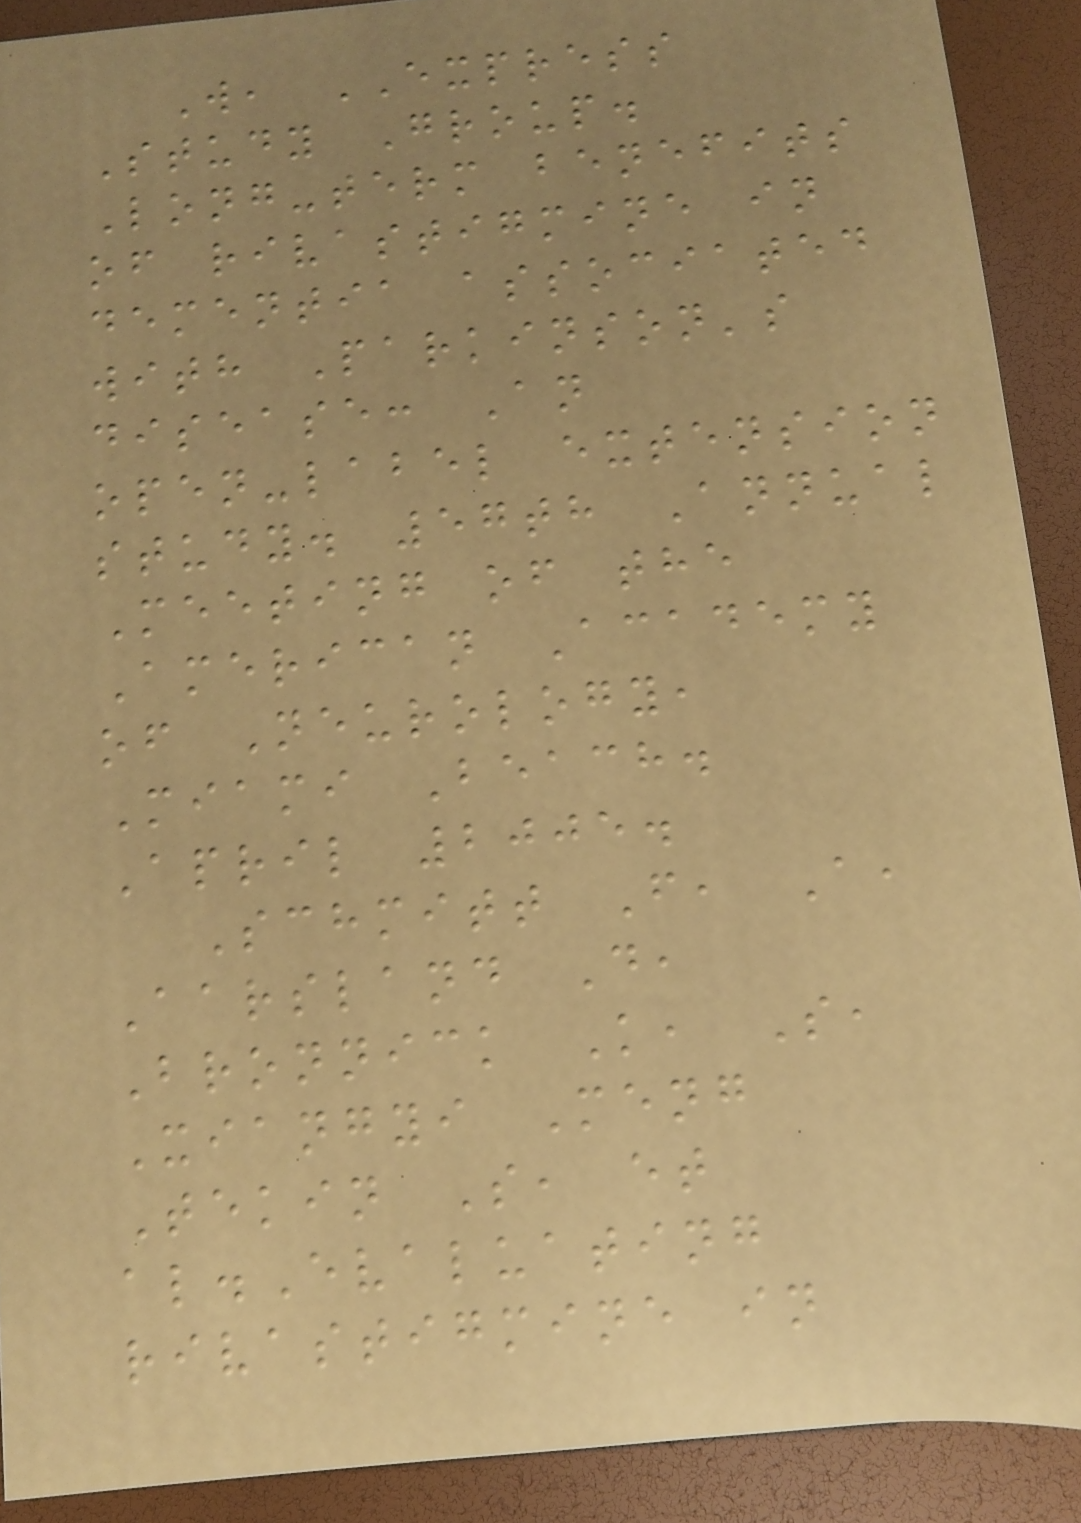W, EXPRESS
Study Group.
Long-term benefits
of rivastigmine in
dementia associated
with Parkinson's
disease: An
open-label extension
study. 57th Annual
Meeting of the
American Academy
of Neurology,
Miami Beach.
April 2005.
Schmitt F, A,
Aarsland D,
Bronnick K, S,
Xiangyi Meng
Tekin S, et
al.Evaluating
rivastigmine in
